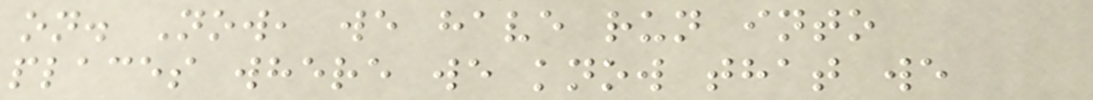on. Now, we have run into
places where we know that we
